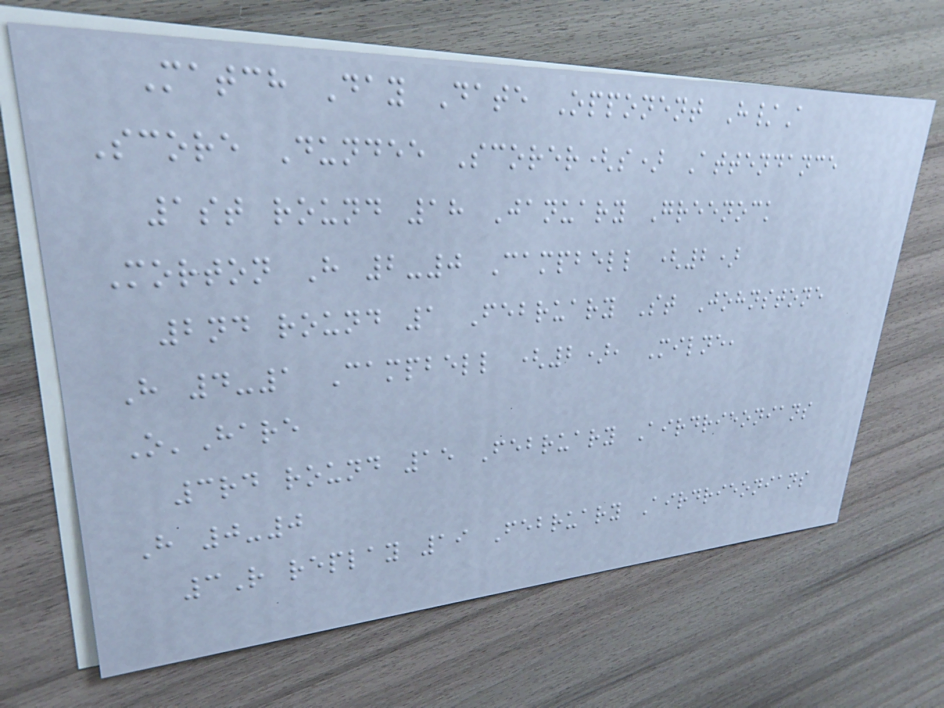Match Day Date Opponent H/A
Score Dundee Scorer(s) Attendance
1st round 18 January Greenock
Morton H 2-0 Campbell (2)
2nd round 1 February St Johnstone
H 4-1 Campbell (2), Milne,
O'Hare
3rd round 15 February Airdrieonians
H 0-0
3R replay 19 February Airdrieonians
